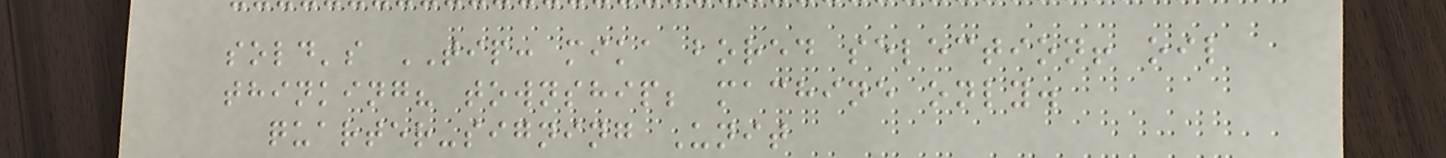sold's TIP: mika bored selection! oil
thinking? township; machine only.
quarter-signing Unit
